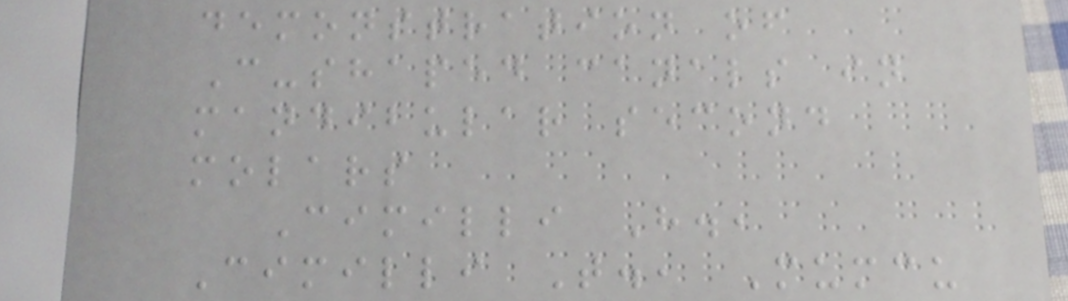demonstration of
C-shaped canals in
mandibular second
molars
Cimilli H.,
Cimilli T., Mumcu
